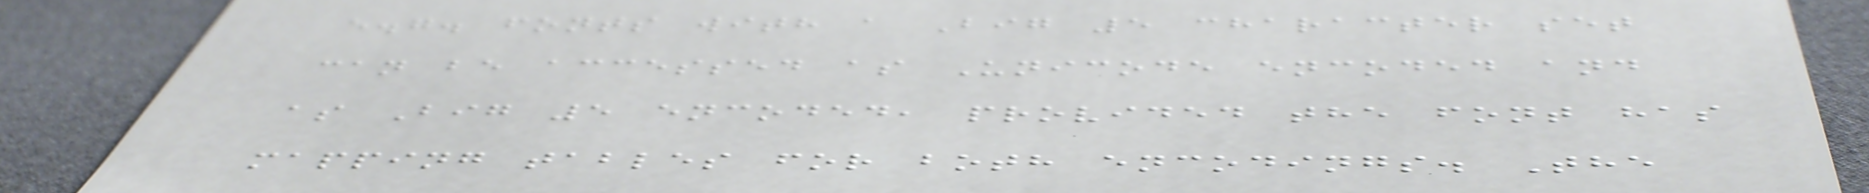e.g. fonts with a Big 5 character set
can be accessed as Unicode encoded and
as Big 5 encoded, provided the font has
mapping tables for both encodings. The
